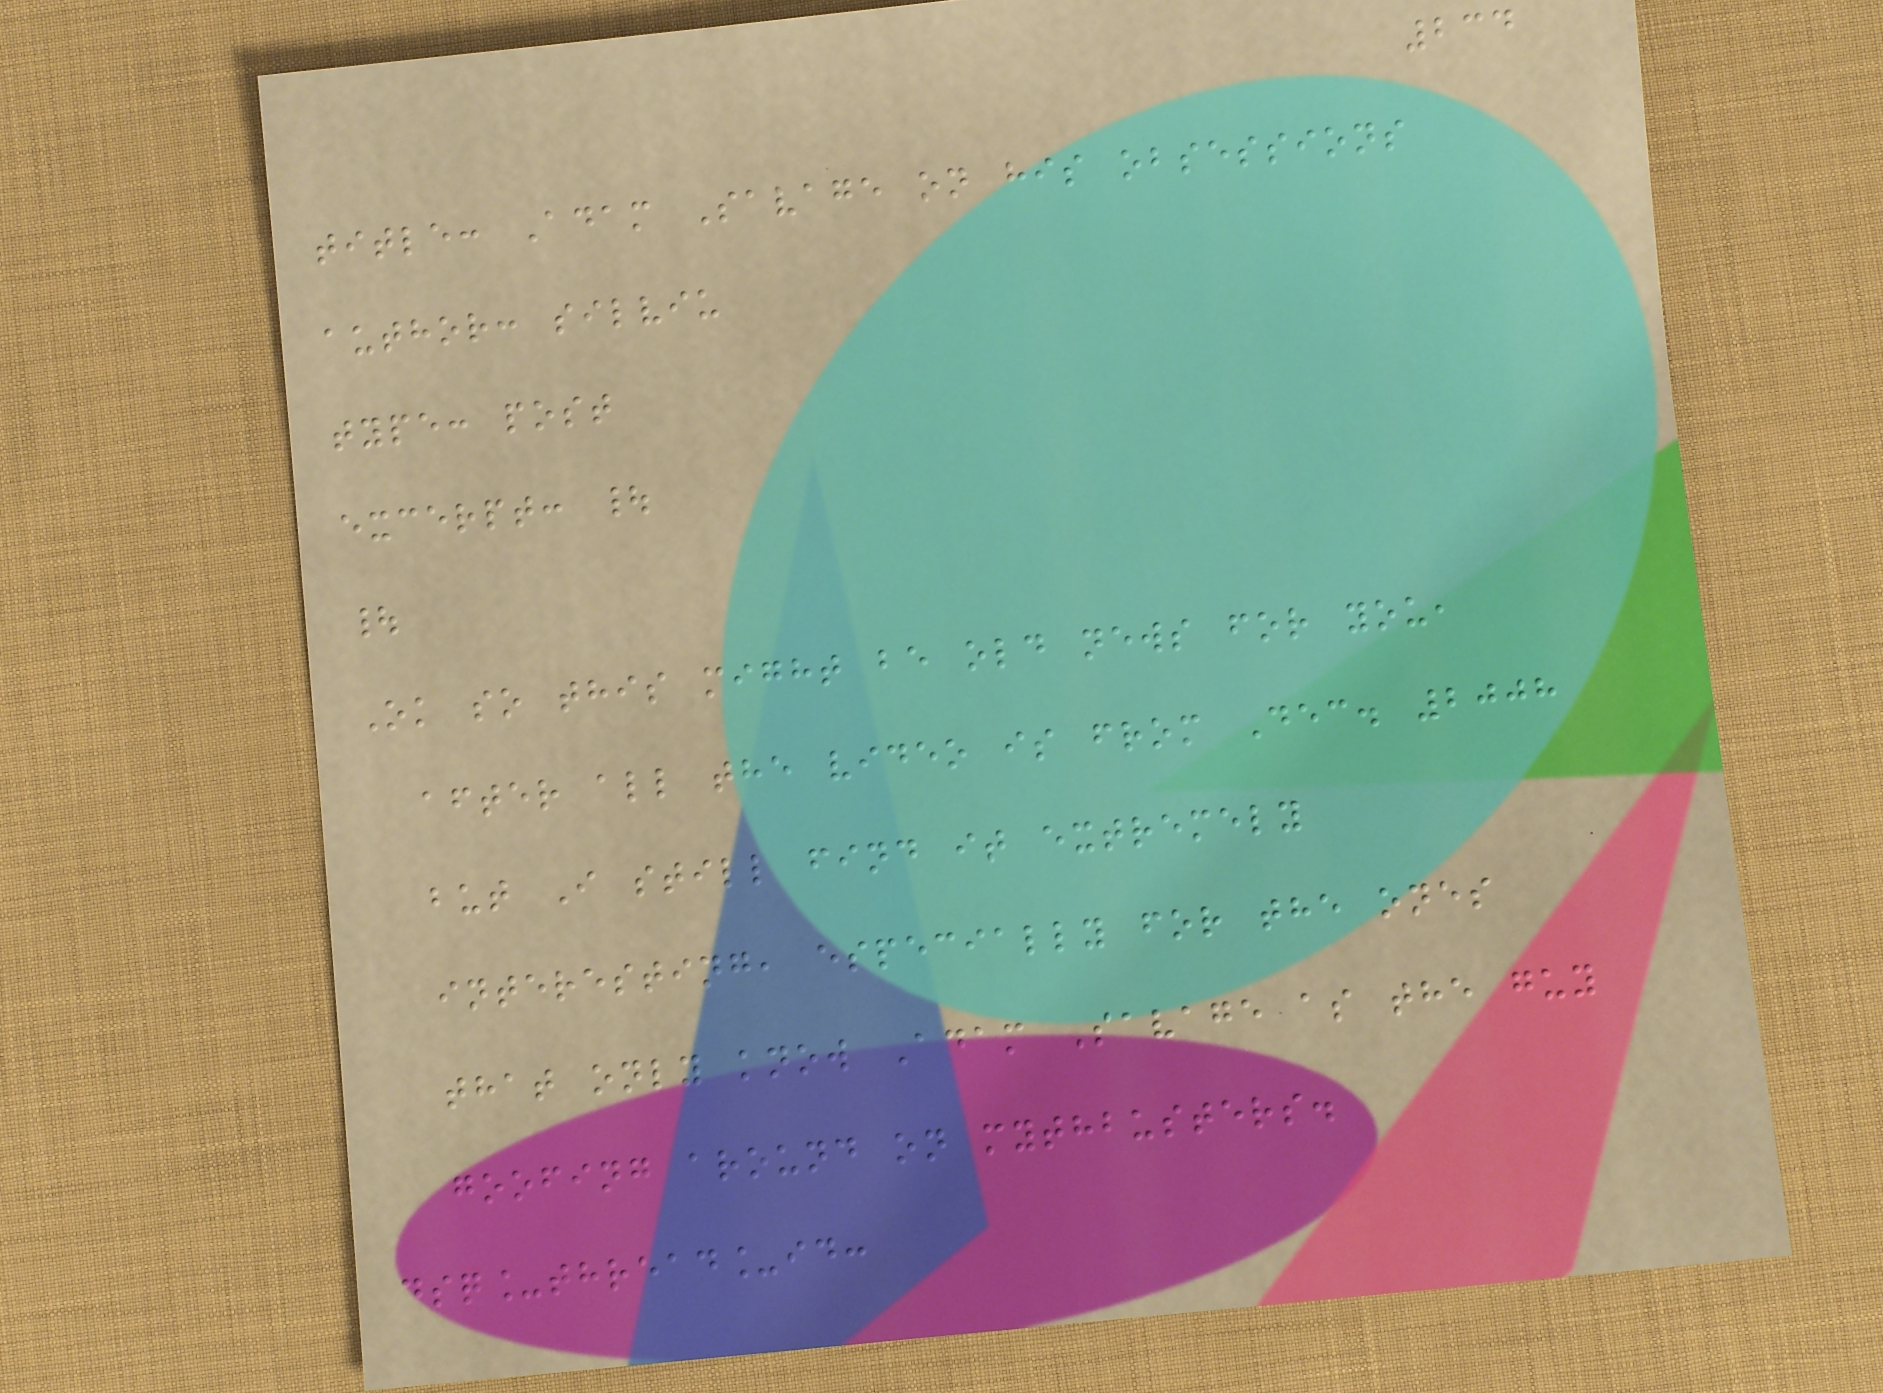234
title: Adam Savage on his obsessions
author: silviu
type: post
excerpt: |
|
Ok so this might be old news for you,
after all the video is from Dec. 2008
but I still find it extremely
interesting, especially for the ones
that only know Adam Savage as the guy
goofing around on mythbusters.
dsq_thread_id:
